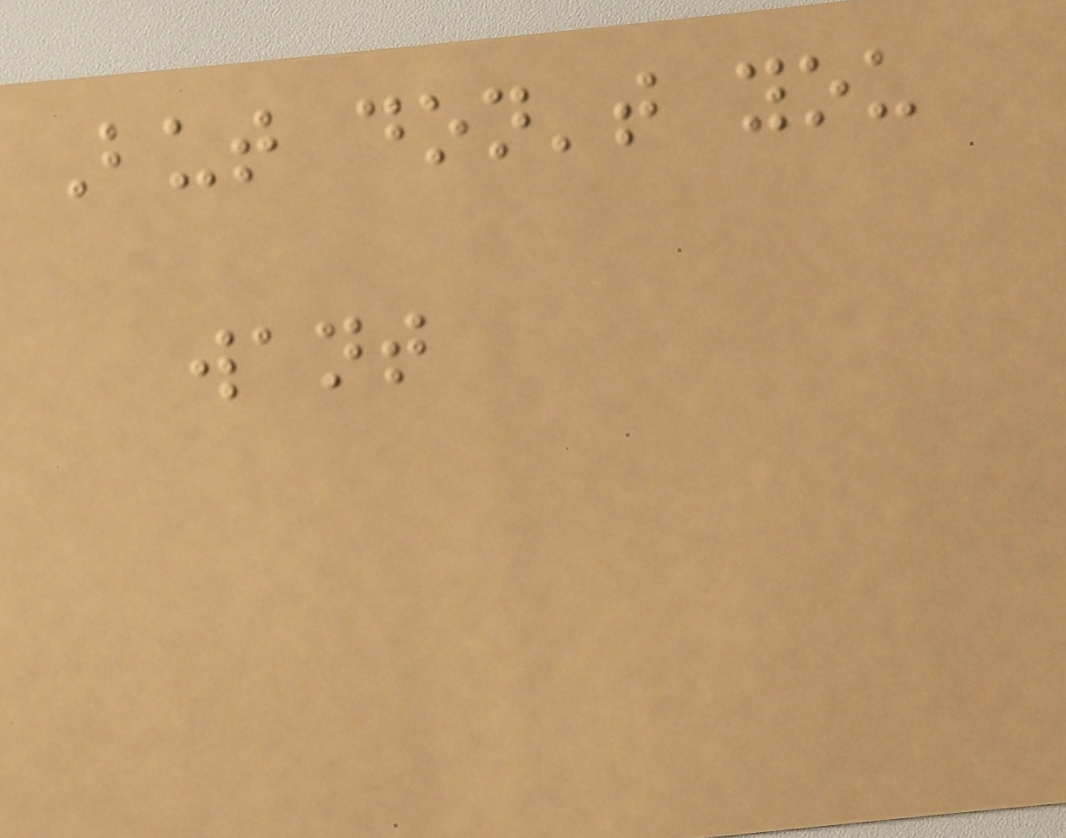But don't you
want
